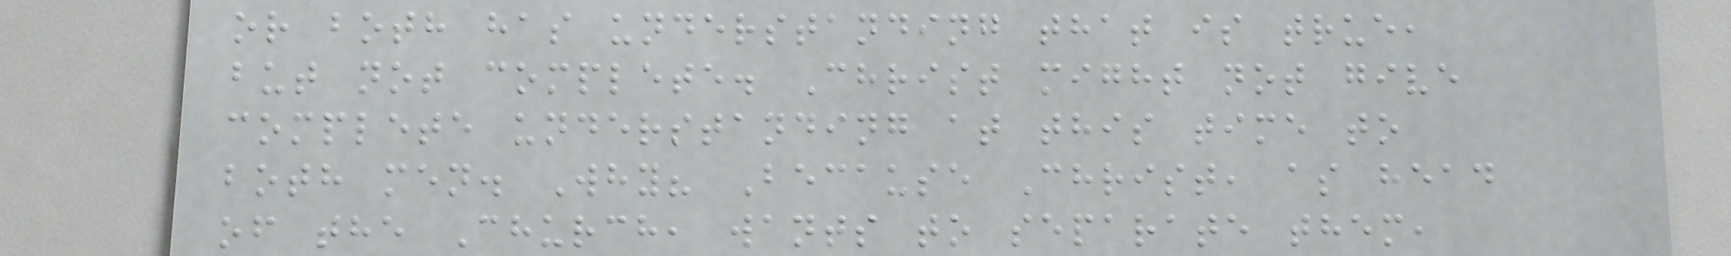or both has understanding that is true,
but not complete. Christ might not give
complete understanding at this time to
both men. Why? Because Christ, as head
of the Church, wants to separate them,
